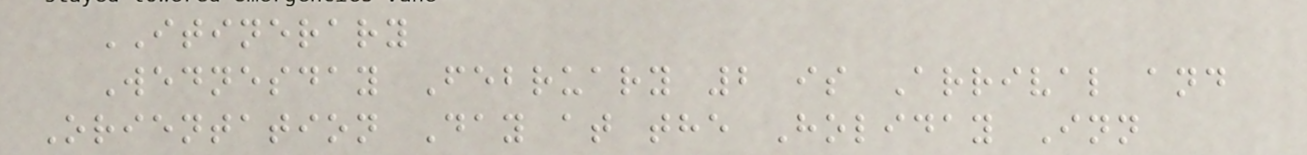ITINERARY
Wednesday February 2 is Arrival and
Orientation Day at the Holiday Inn
